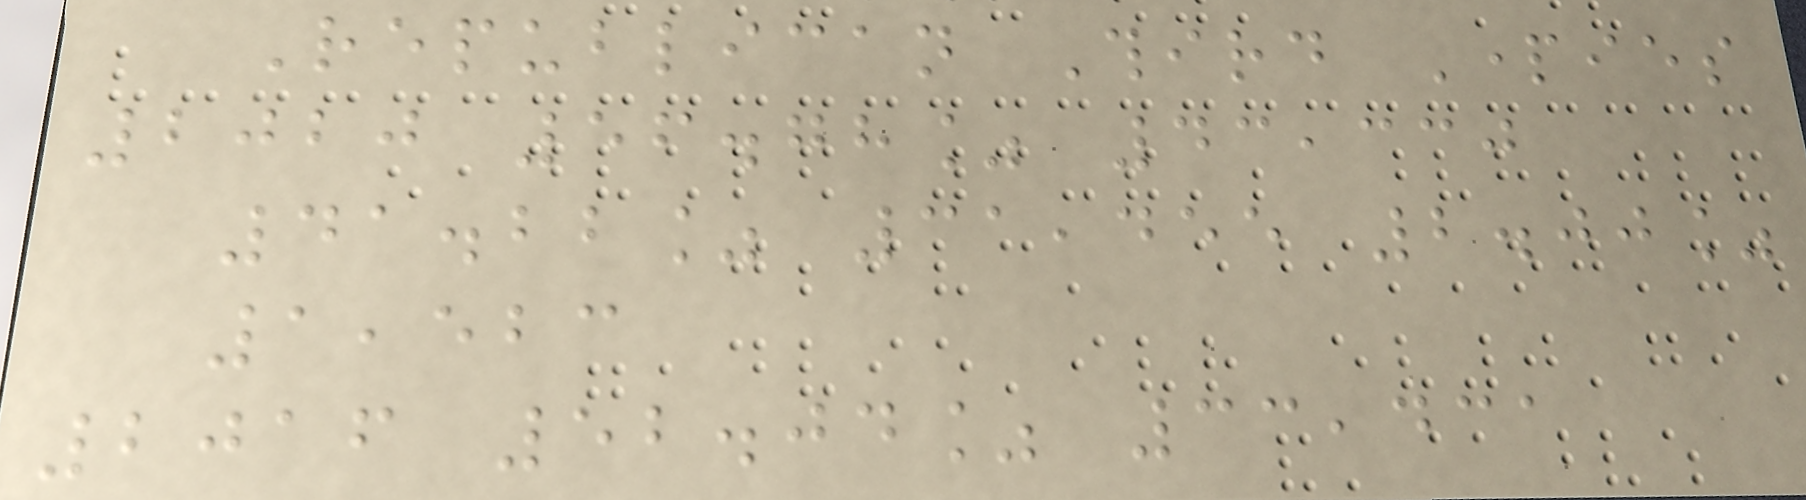Republican Third Parties
2020 56.78% 43,330
41.22% 31,455 2.00%
1,523
2016 52.04% 33,431
